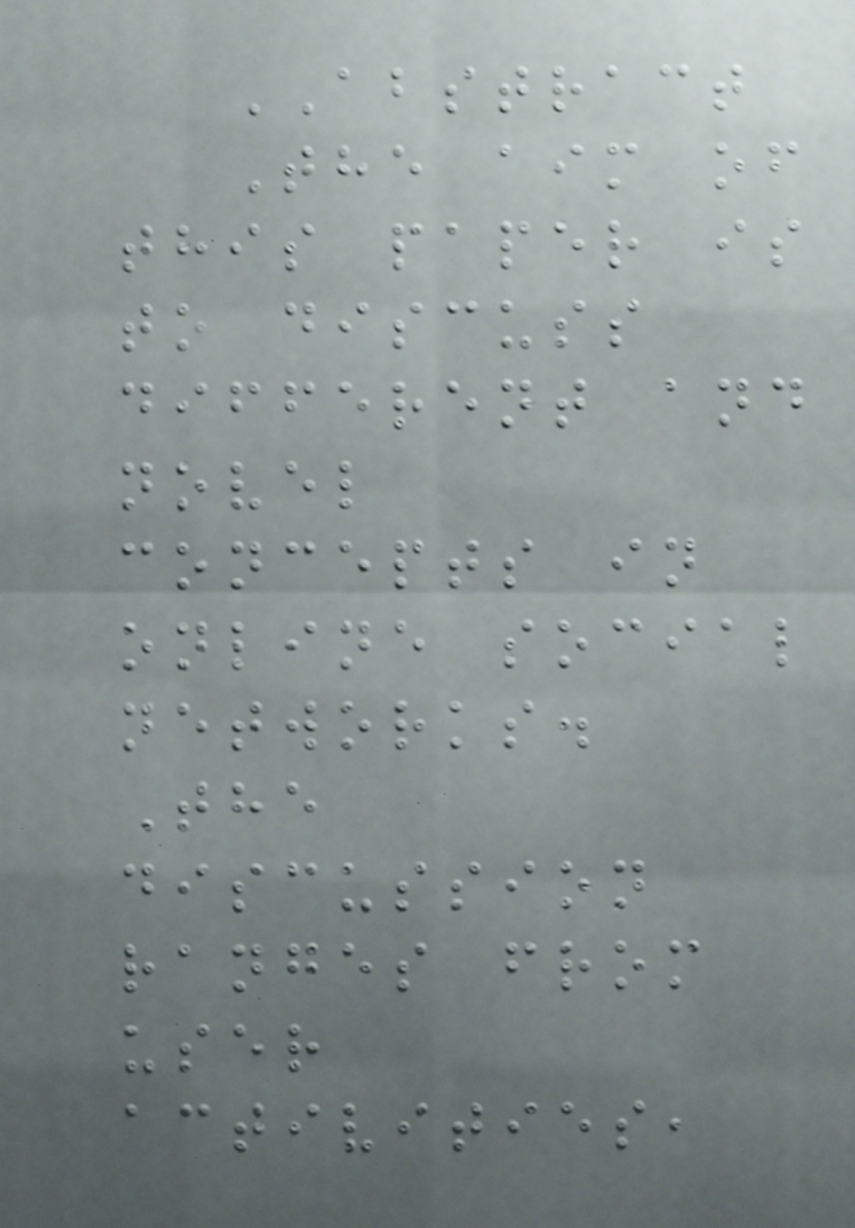ABSTRACT
The aim of
this paper is
to discuss
different and
novel
concepts in
online social
networks.
The
discussion
ranges from
user
activities,
